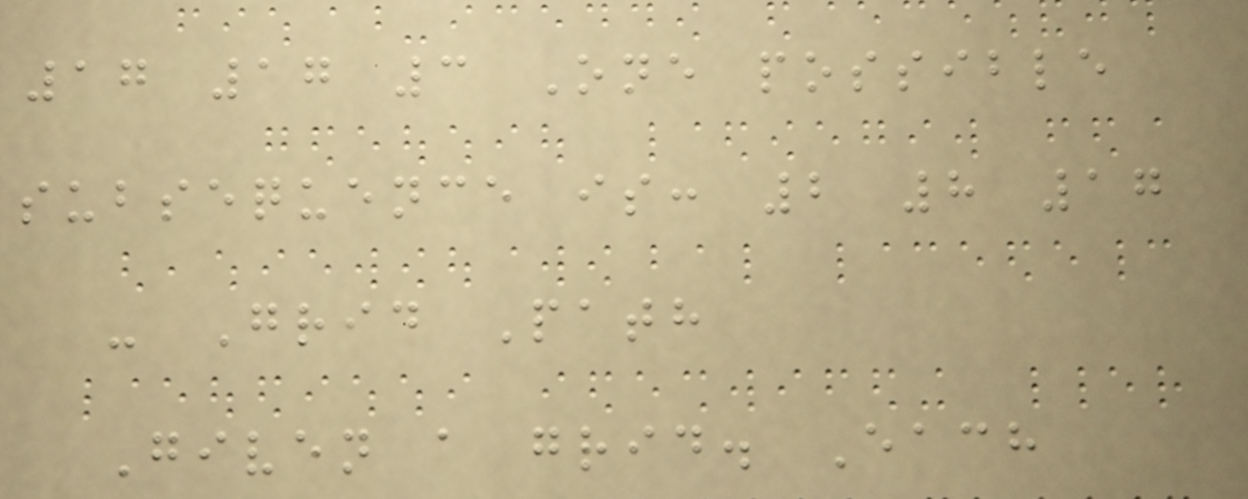17 17 3 One possible
subsequence is: 2 8 17
- Grid Path
Given a grid. Each
